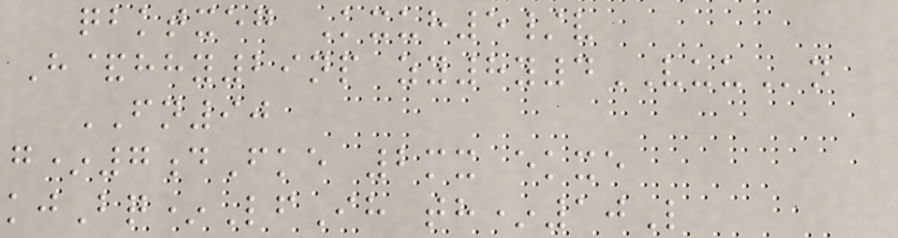qbktxeg Kxuh5/v
H&hhy29np zy8y4VUUn
FN90
g*7dFke 2mx ekxe
kjBq*LfIh th*10L
